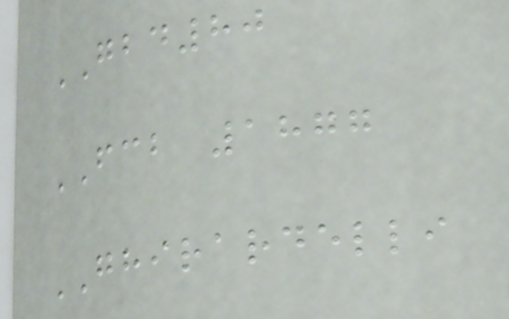GBD80
FCB 1877
GHIRARDELLI
